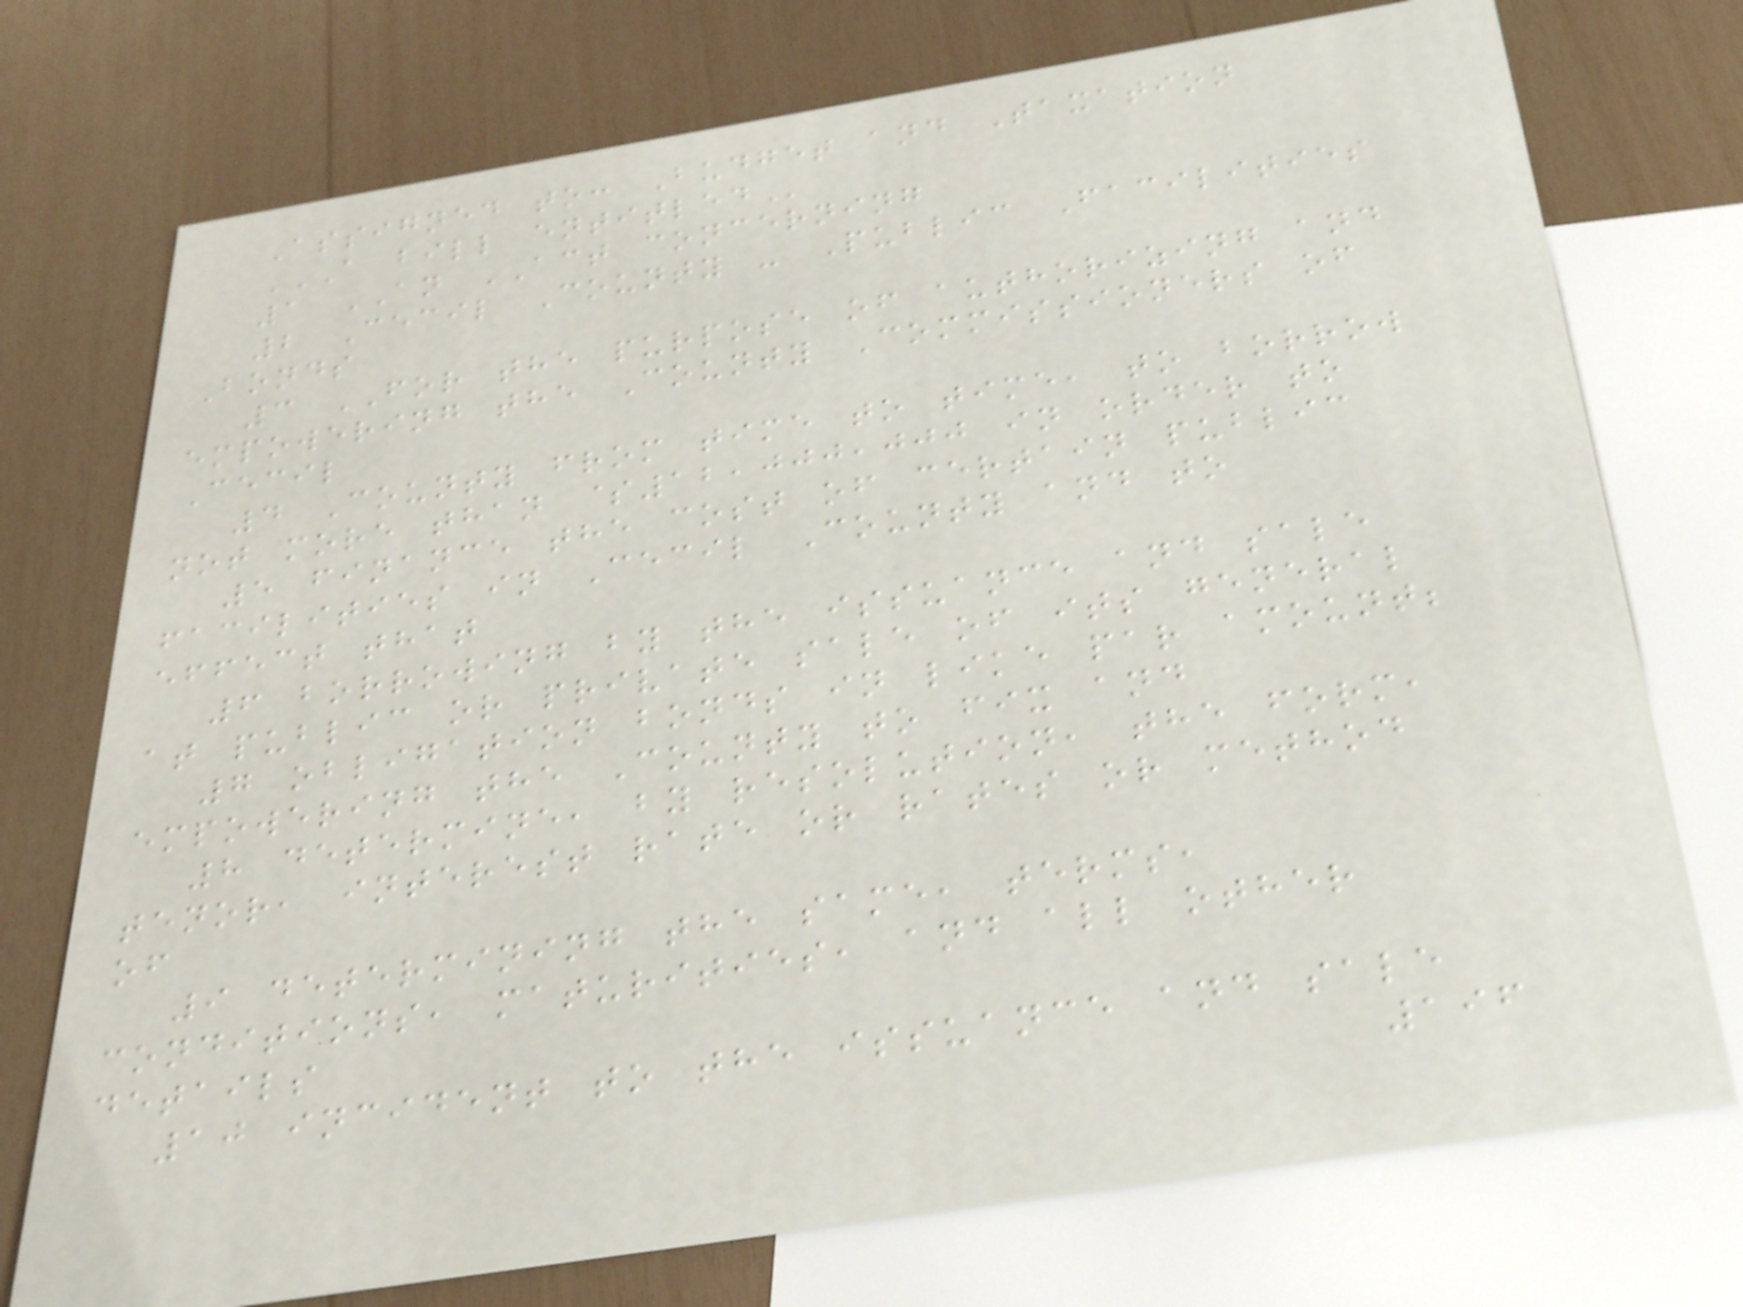Assigned to: Budget and Taxation
A BILL ENTITLED
1 AN ACT concerning
2 Cecil County - Public Facilities
Bonds
3 FOR the purpose of authorizing and
empowering the County Commissioners of
Cecil
4 County from time to time, to borrow
not more than $12,000,000 in order to
5 finance the cost of certain public
facilities in Cecil County and to
effect that
6 borrowing by the issuance and sale
at public or private sale of its general
7 obligation bonds in like par amount;
empowering the County to fix and
8 determine, by resolution, the form,
tenor, interest rate or rates or method
of
9 determining the same, terms,
conditions, maturities, and all other
details
10 incident to the issuance and sale
196
